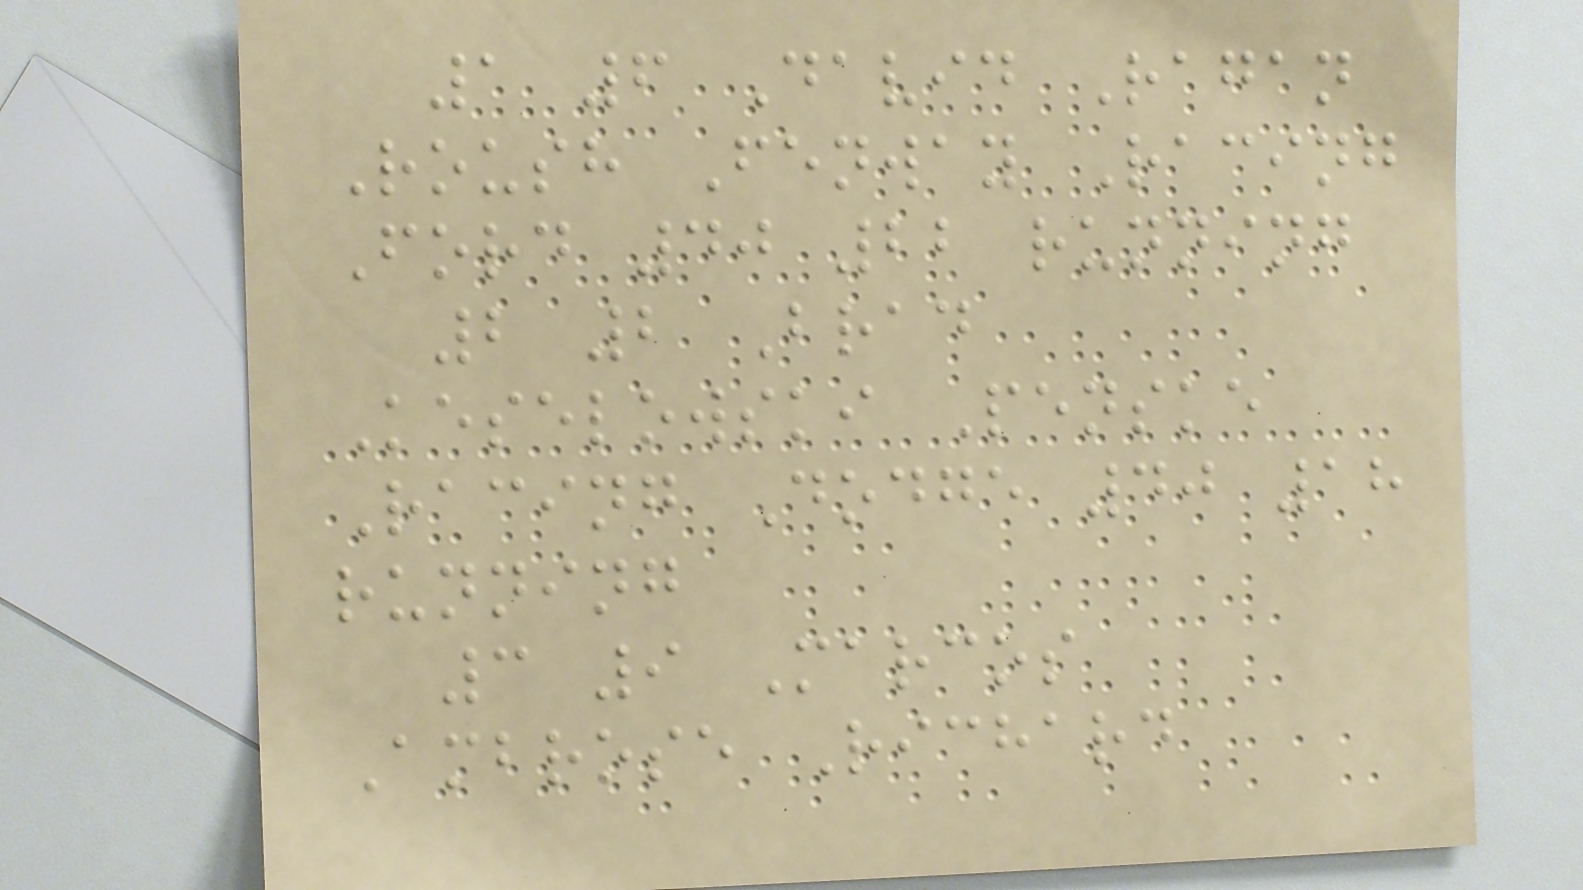1 6 David Ragan
Roush Fenway Racing
Ford 40 22 running
2 2 Brad
Keselowski Penske
Racing Dodge 40 18
running
3 9 Marcos
Ambrose Richard
